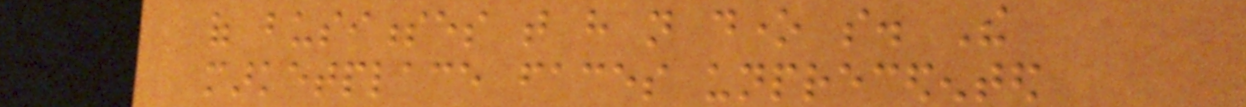of businesses that have not done so. The
marketplace faces unprecedented
